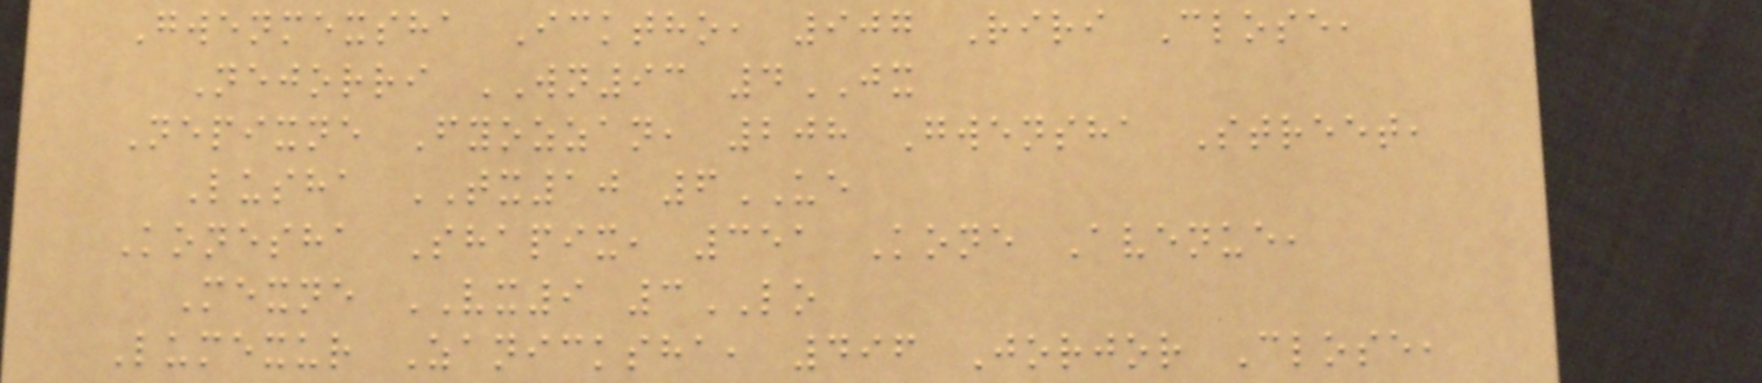Gwenmexsha Icktho, 907 Riri Close,
Nejorri WN93 4JX
Nepixne Fyozzan, 208 Gwensha Street,
Lusha TX10 6UE
Konesha Shapix, 351 Kone Avenue,
Mexne VX9 3LO
Lumexur Zanicksha, 496 Jorjor Close,
